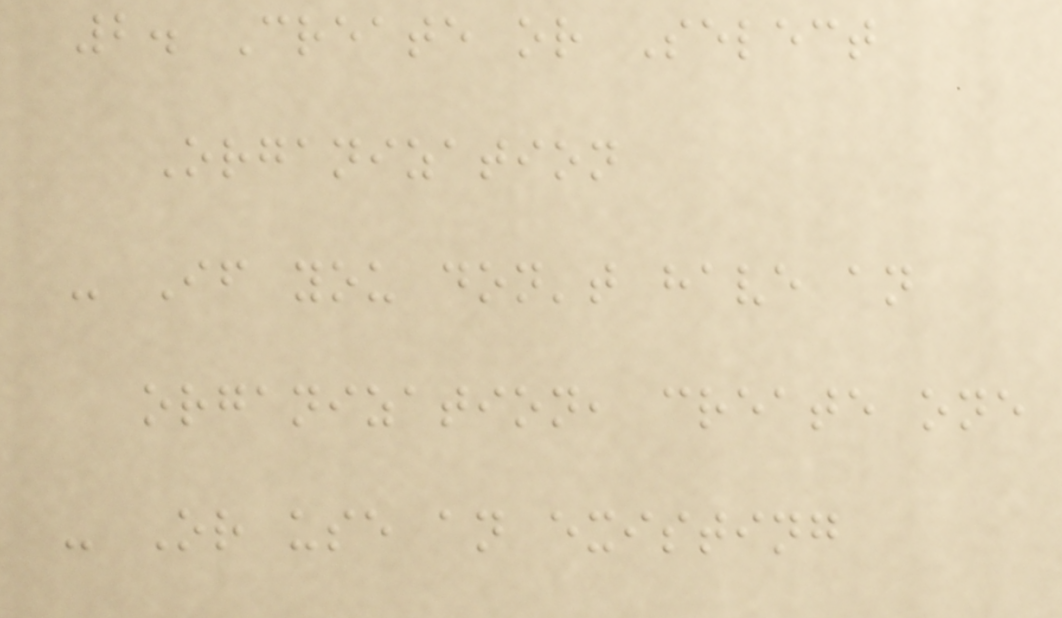2. Create or Select
Organization
- If you don't have an
organization, create one
- Or use an existing
